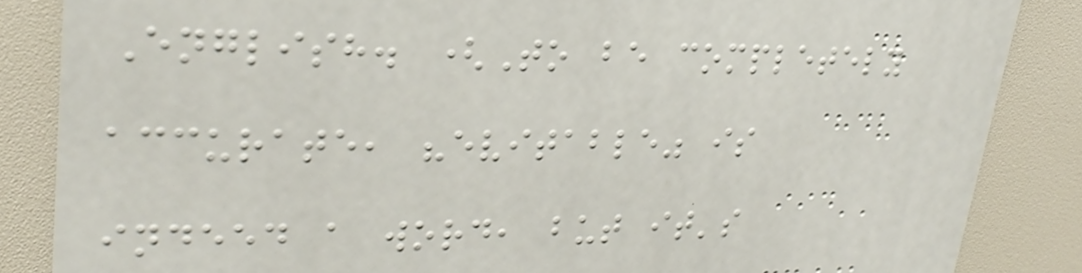English. (To be completely
accurate, "evitable" is
indeed a word, but it's
